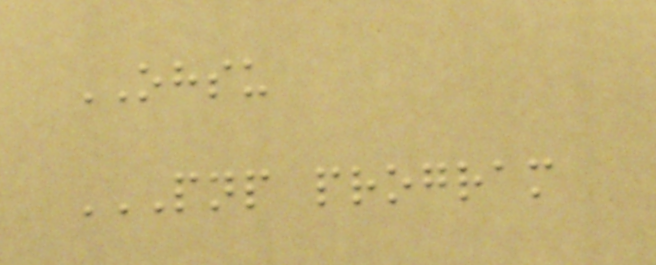OHSU
PNP PROGRAM
